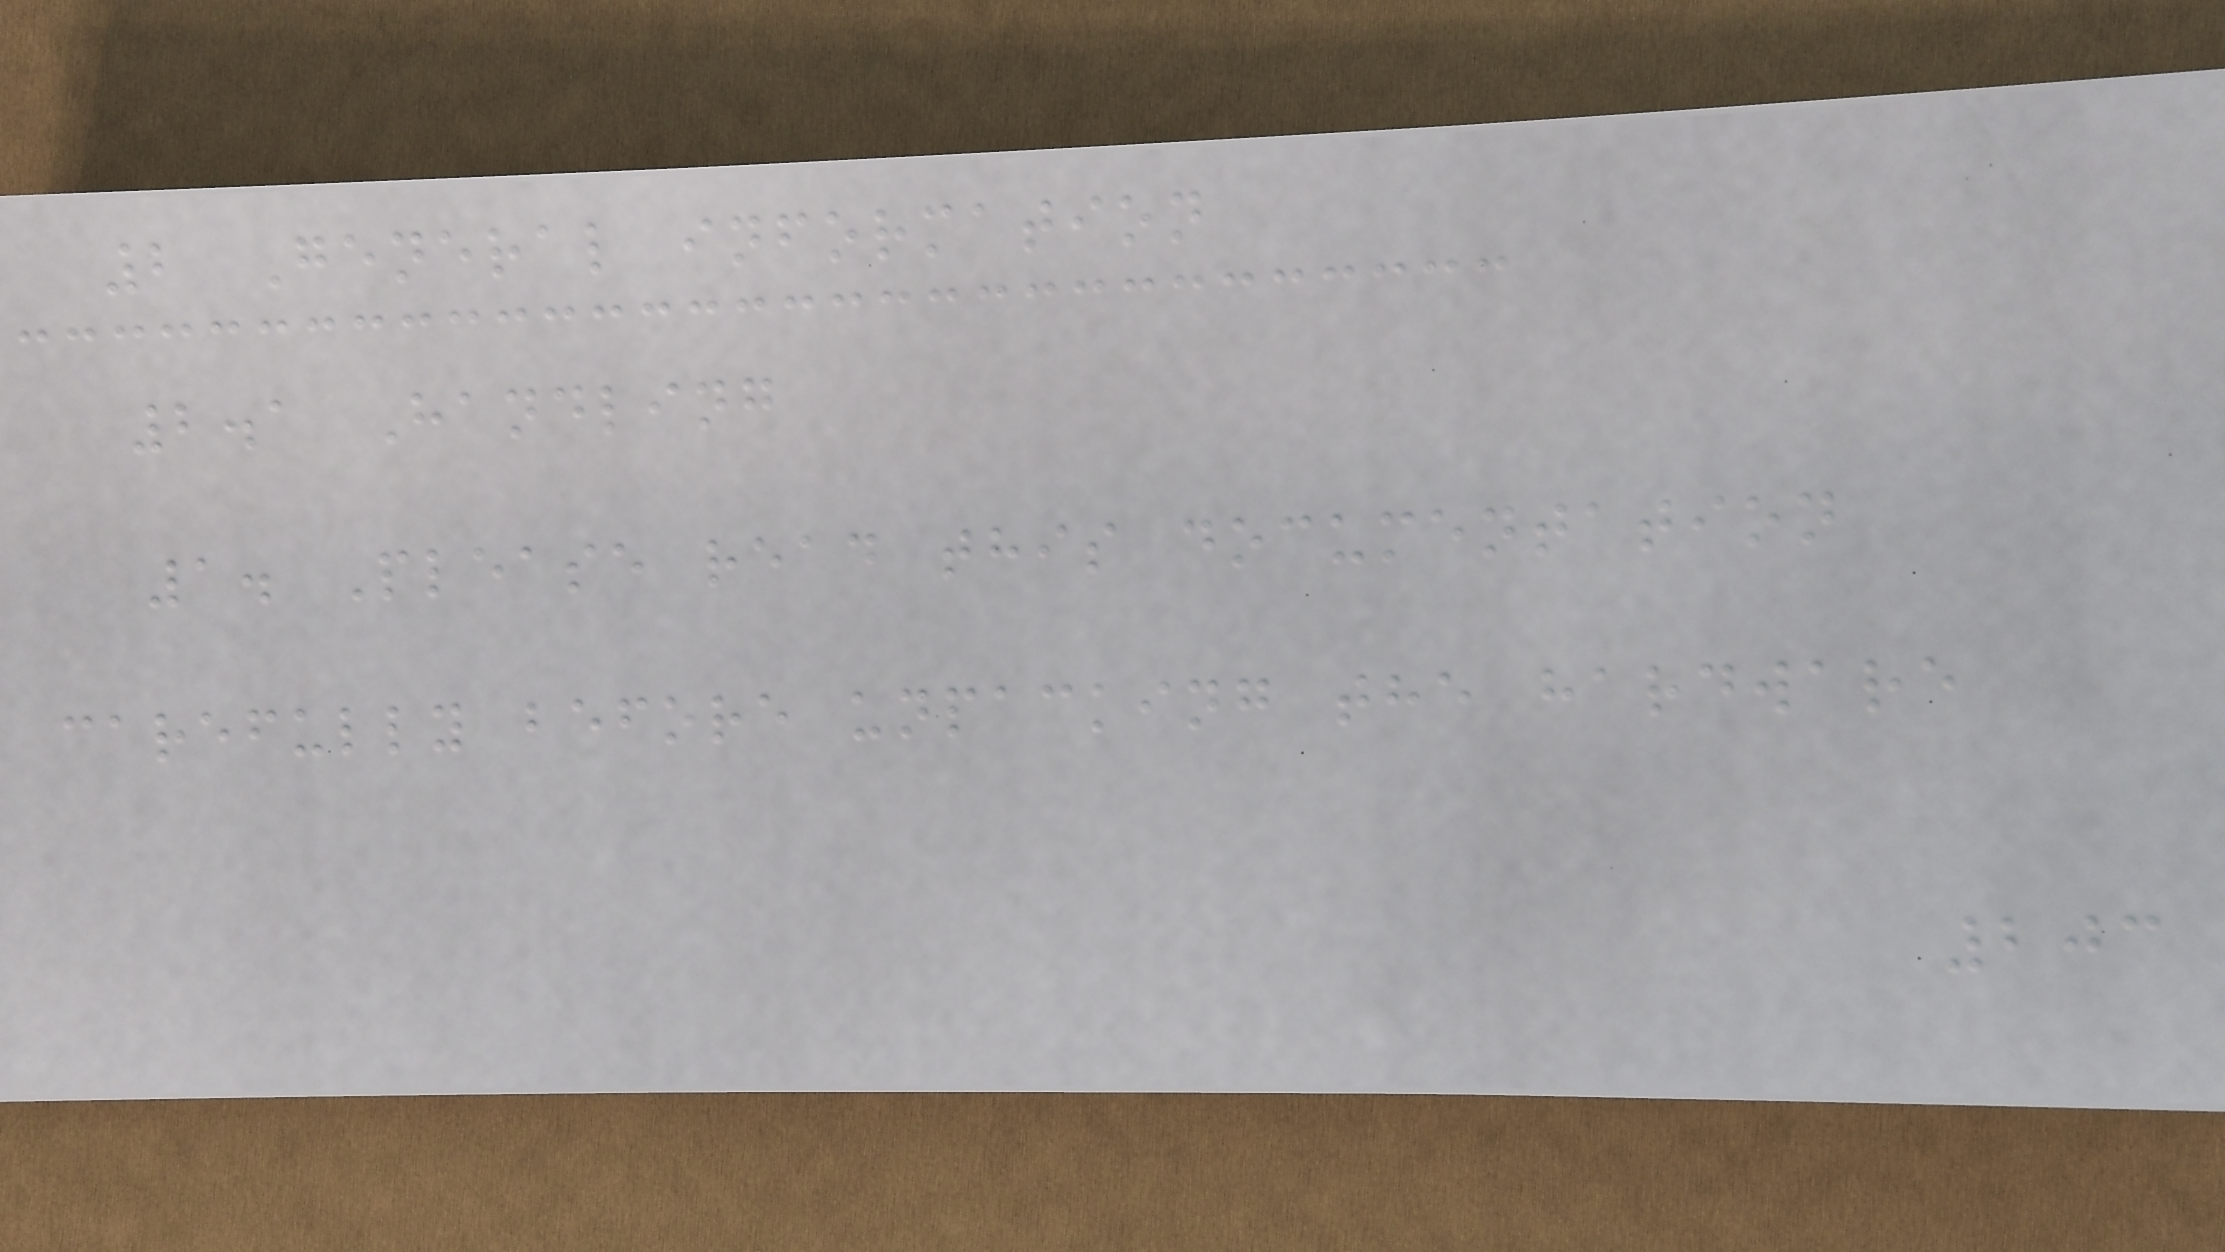2 General information
2.1 Handling
1. Please read this documentation
carefully before unpacking the hardware
203
